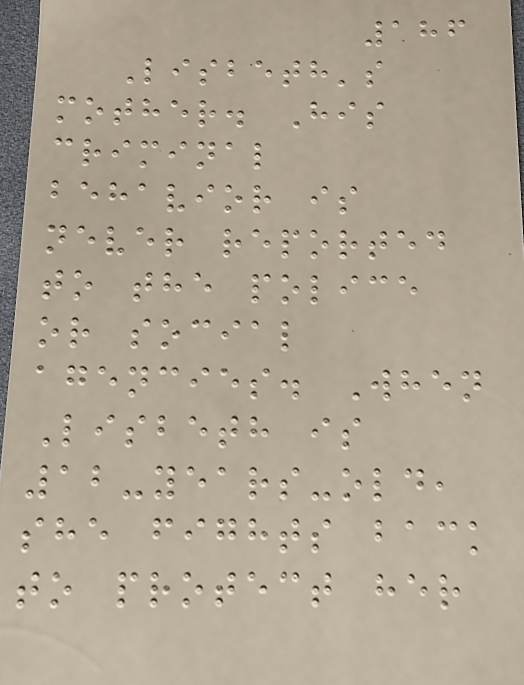186
Lisbeth's
mother. His
criminal
behavior is
never reported
to the police
or social
agencies. When
Lisbeth is
12-years-old,
she fights back
to protect her
